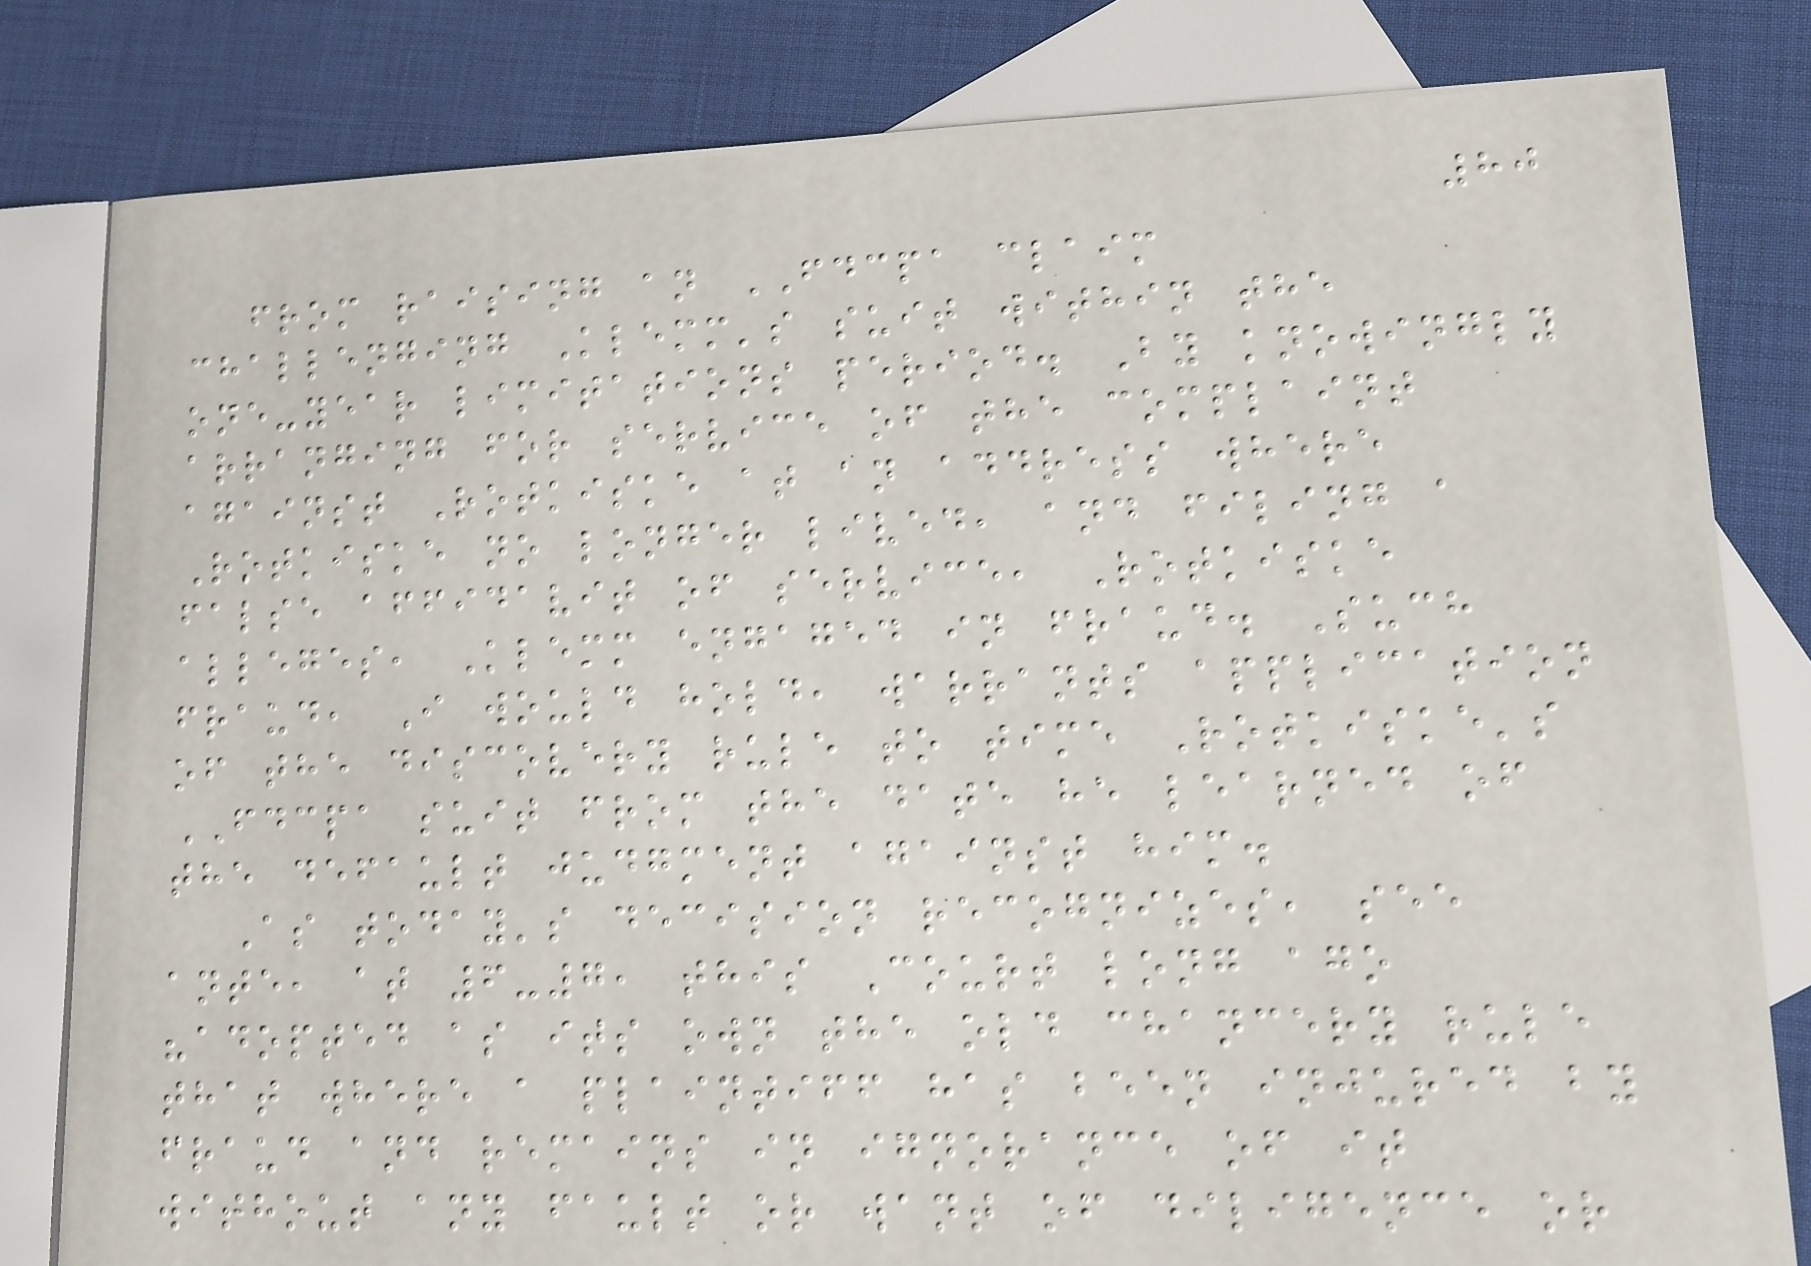80
from raising an FDCPA claim
challenging Klemm's suit within the
one-year limitations period. By knowingly
arranging for service of the complaint
against Rotkiske at an address where
Rotkiske no longer lived, and filing a
false affidavit of service, Rotkiske
alleges, Klemm engaged in fraud. Such
fraud, I would hold, warrants application
of the discovery rule to time Rotkiske's
FDCPA suit from the date he learned of
the default judgment against him.
As today's decision recognizes, see
ante, at 6-7, this Court long ago
"adopted as its own the old chancery rule
that where a plaintiff has been injured by
fraud and remains in ignorance of it
without any fault or want of diligence or
